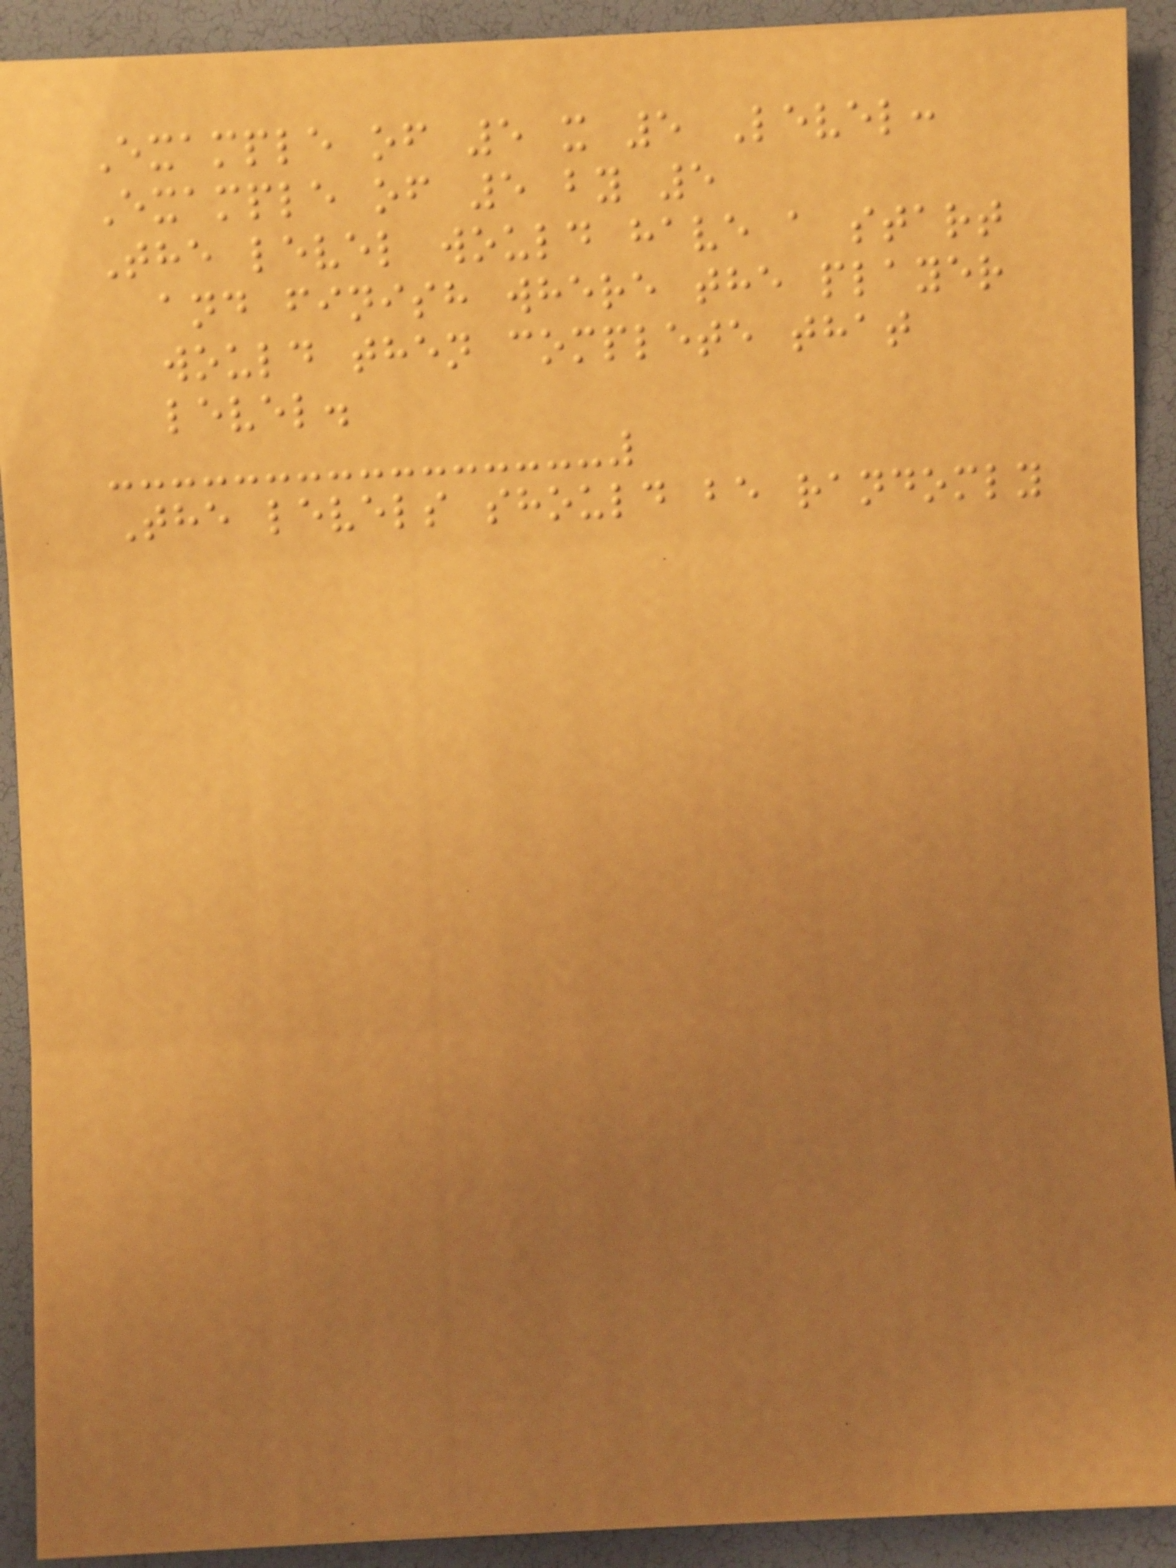Example of 5 x 5 Level:
Example of 5 by 5
The level would have a start
and finish where the player
would then complete that
level.
The levels should be randomly
